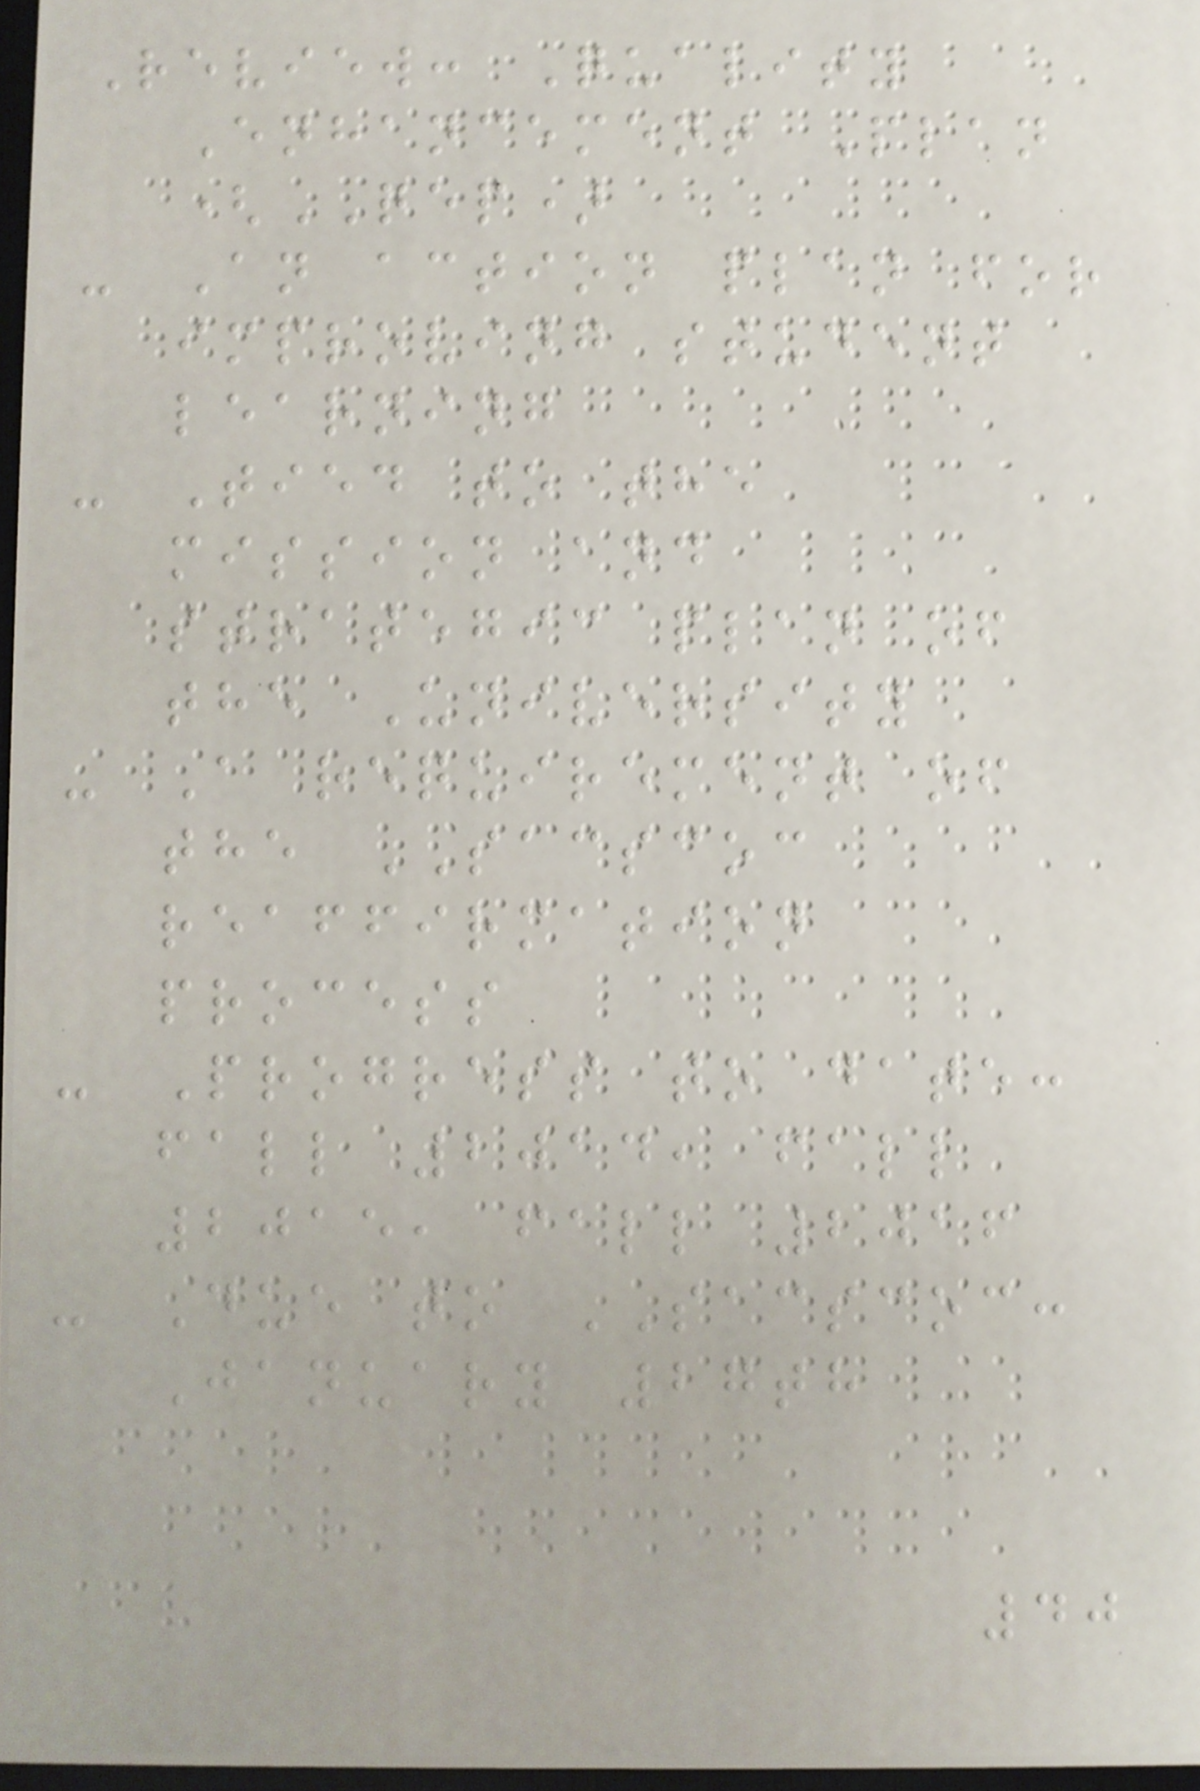Review: Quality
Enhancement Plan
(QEP)
- An action plan for
improving student
learning
- Tied to the
mission and
strategic plan of
the University
- A requirement of
the SACSCOC
reaffirmation
process
- Progress to date:
fall 2014, fall
2015, fall 2016
- Due to SACSCOC:
January 27th
40
